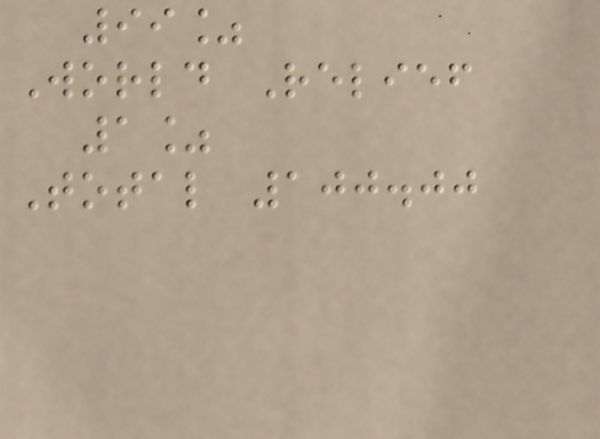99%
World Relief
1%
Total 100.00
